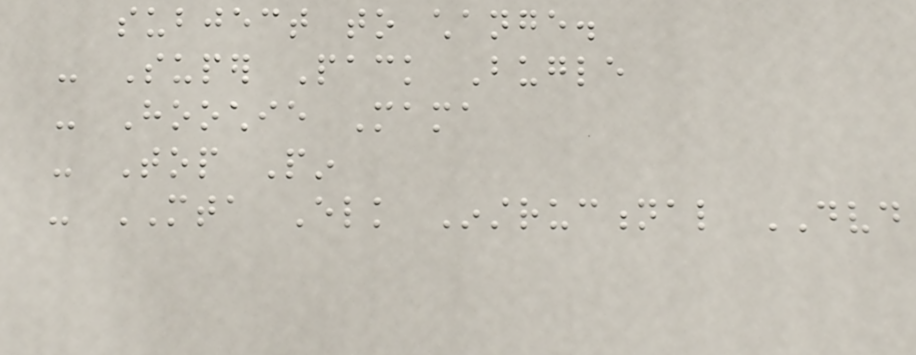subject to change.
- Super Pack Bugle
- Hoochie Mama
- Top Pin
- MTA Elk Instructional DVD
